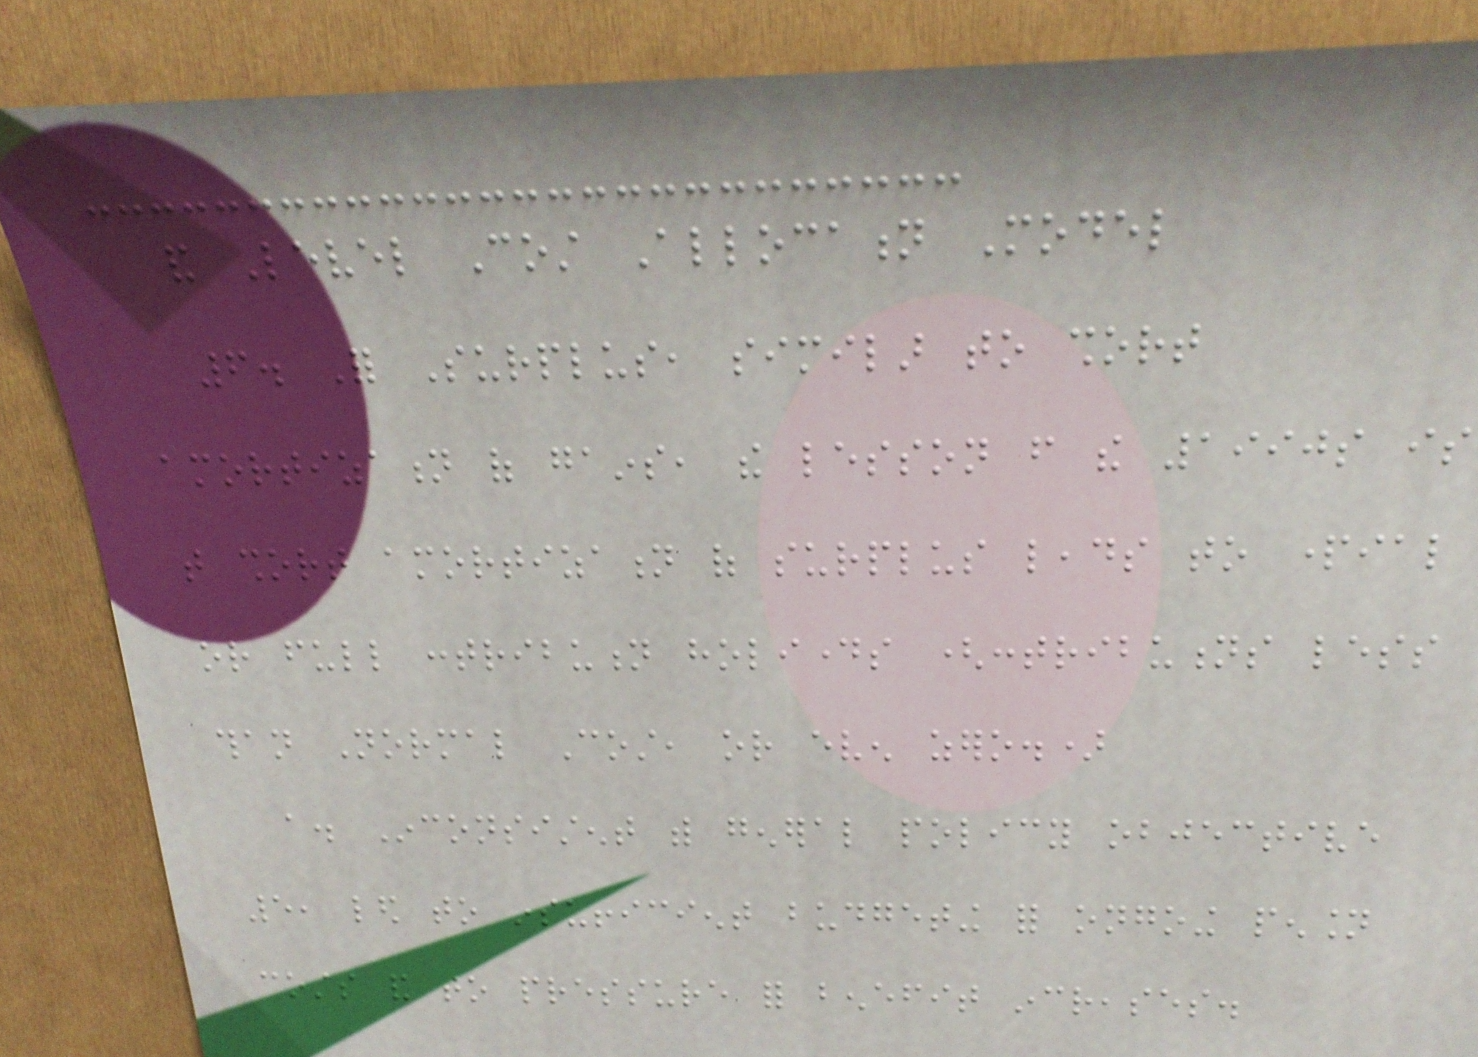and Level Cost Allocation Model
6. For Surplus, similar to short
amortization of gains, the lesson from the 1990s is
that short amortization of surplus leads to partial
or full contribution holidays (contributions less
than Normal Cost, or even zero.)
a. Inconsistent with general policy objective
5, led to insufficient budgeting for ongoing pension
costs and to pressure for benefit increases.
